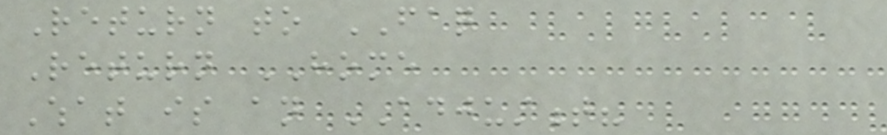Return to FAQ
Return HOME
What is an ADJUSTMENT?
